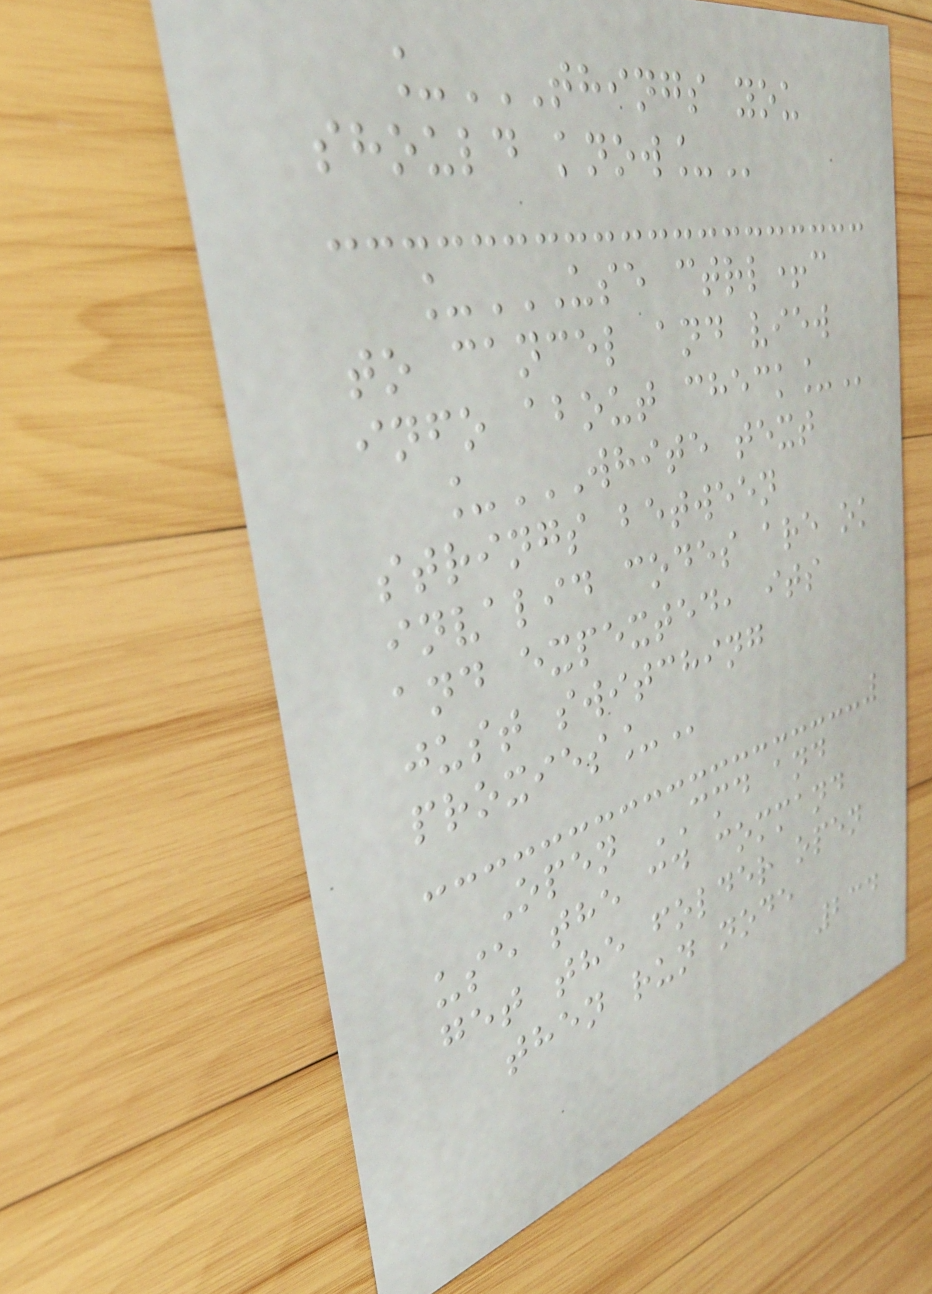_THINGS YOU
SHOULD KNOW_
_USE CTRL+C
TO CANCEL AND VIEW
INFO ABOUT CHECK_
_WHITE TEXT
STRINGS BETWEEN
INVALID CODES ARE OK
AND EXPEXTED, ITS
JUST SWITCHING
PROXIES_
Open CMD and
use the cd command
get the folder open
then run node
234
